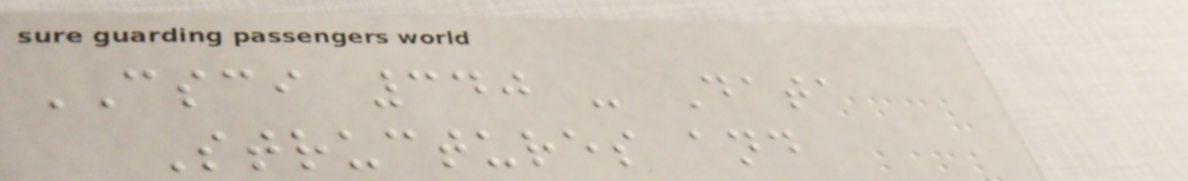CSCI 340 - Data
Structures and
